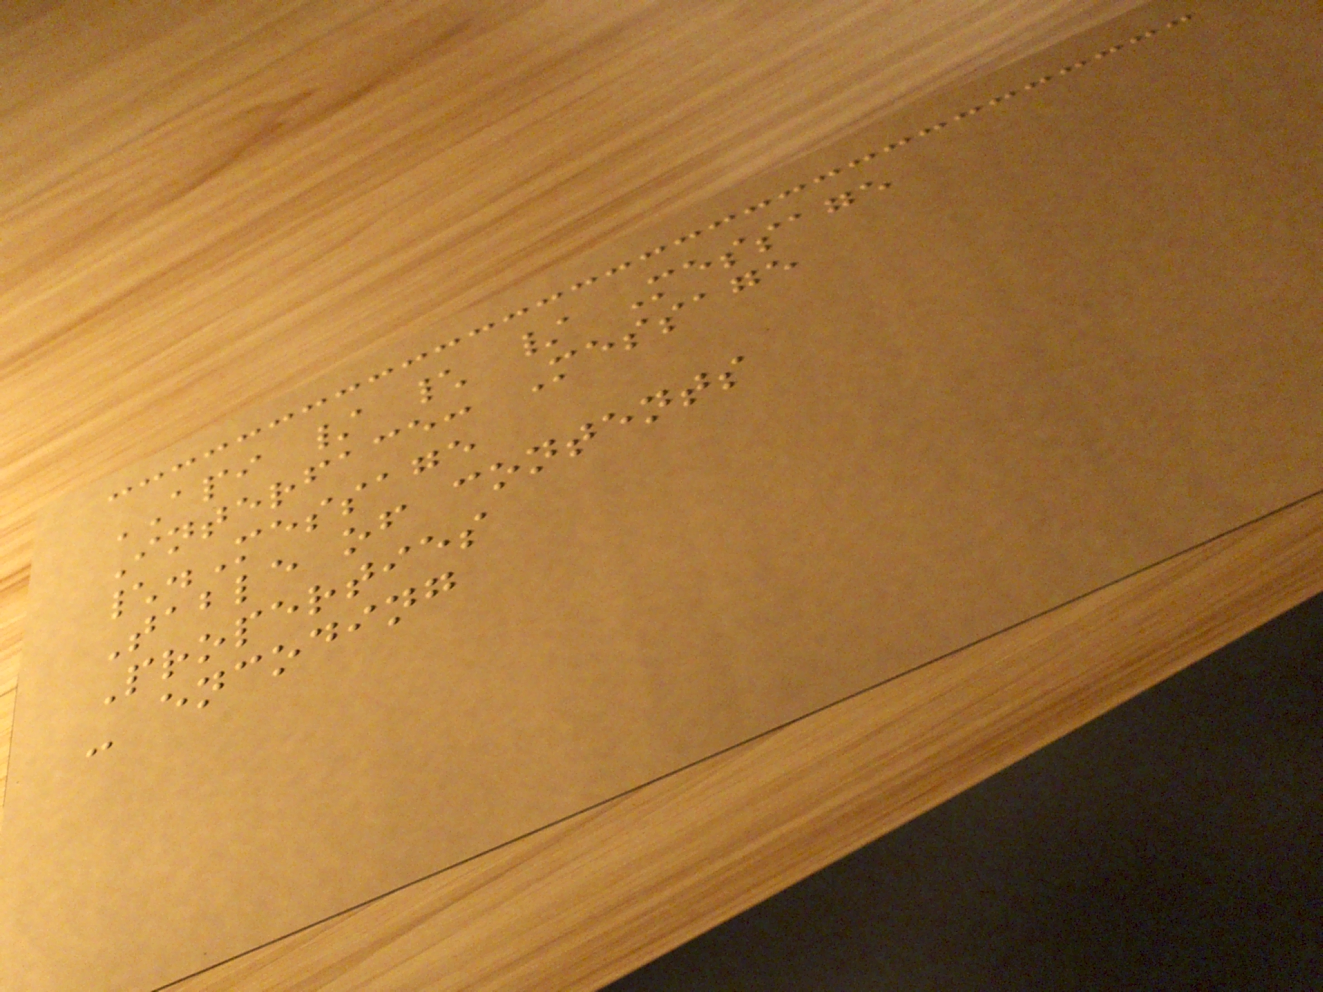API / \ / Message
Interface: Message
\.Message
Table of contents
Properties
- encoding
